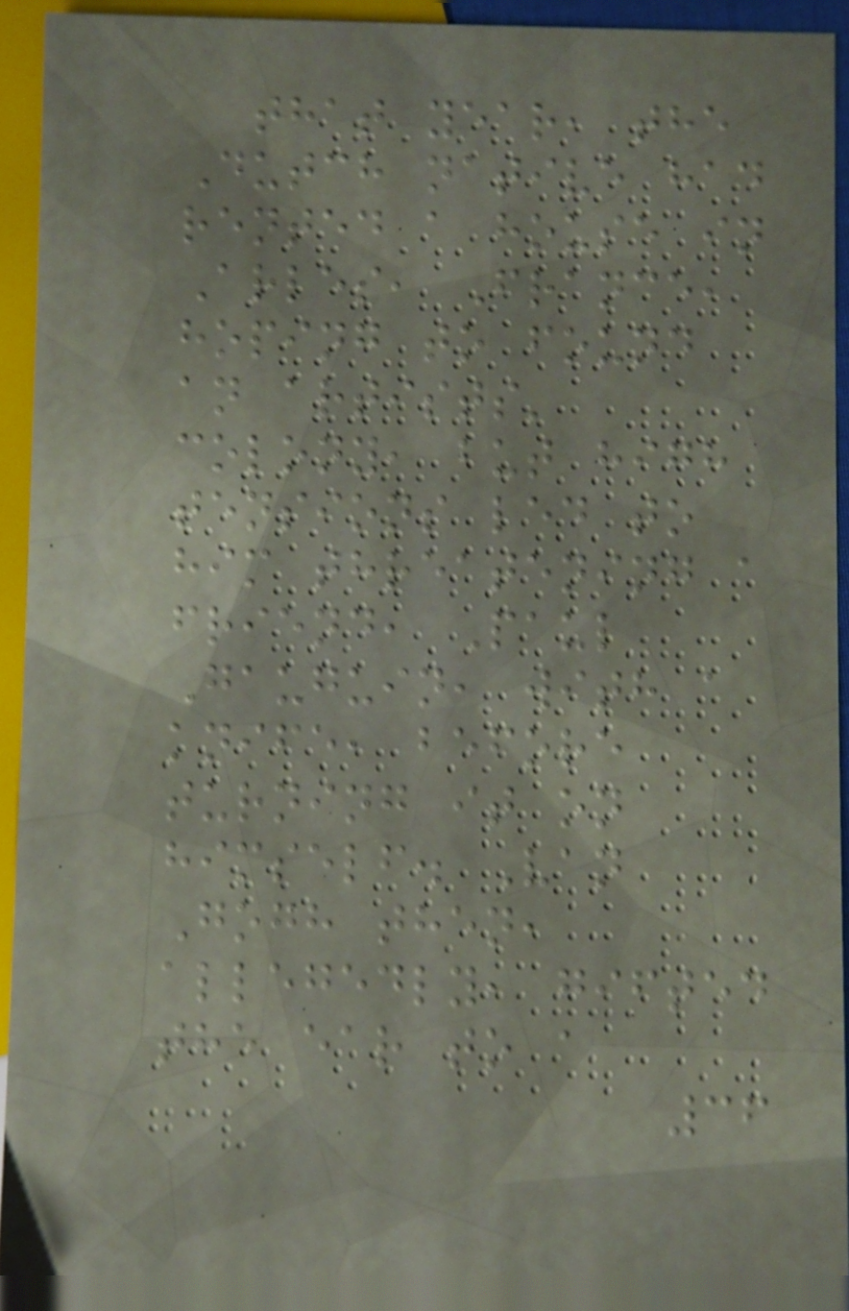that year, the
Dutch native had
rented a house in
Arles, France,
hoping to found
an artists'
colony, but high
tensions led to
him threatening a
friend, Paul
Gauguin, with a
knife, before
turning it on
himself. Van
Gogh then,
allegedly, gifted
the ear to a
36
